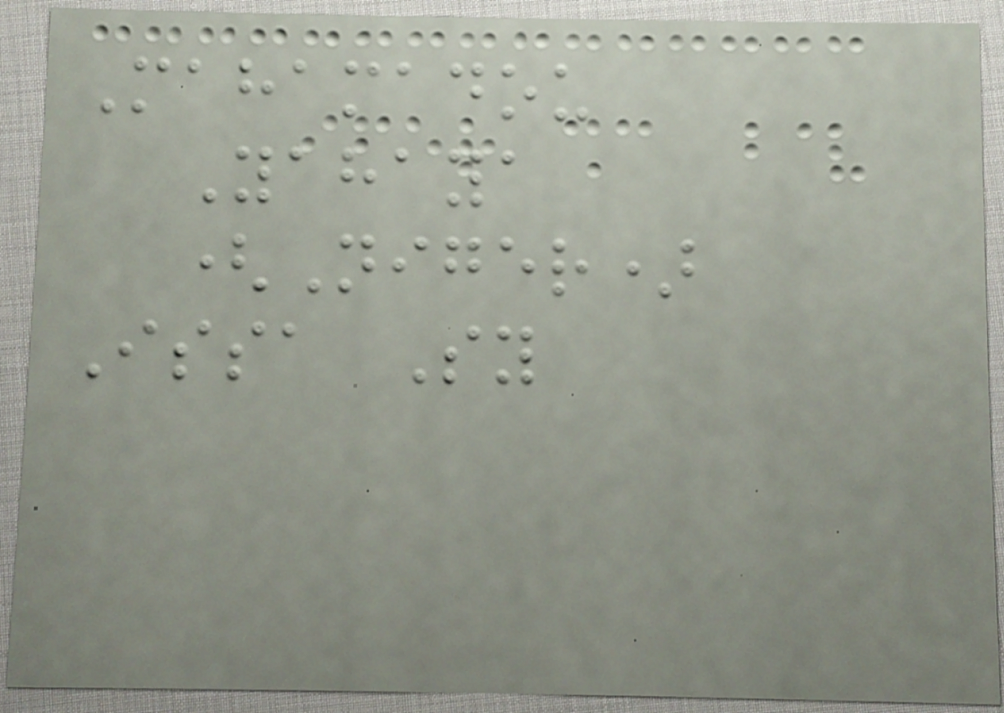Mahamadou
Yahaya
(Niger)
Issa Sy
